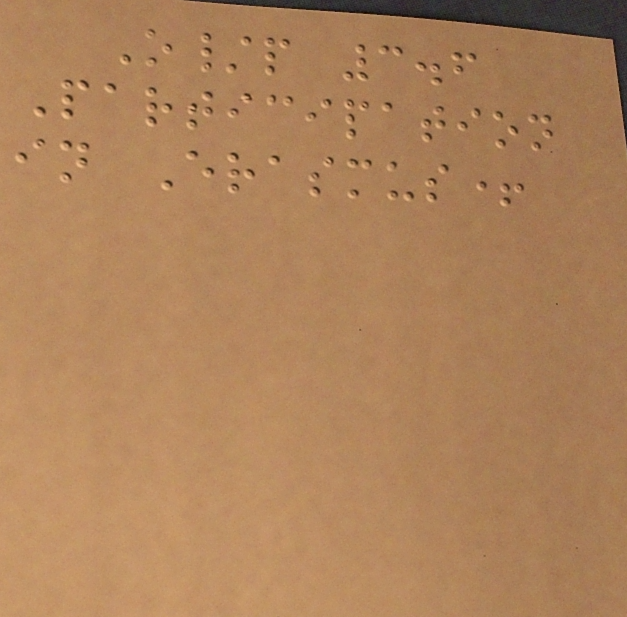O/p 3.6
Participation
in Erasmus+
